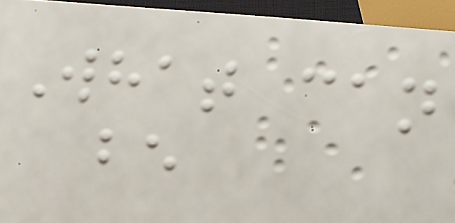What can
be
